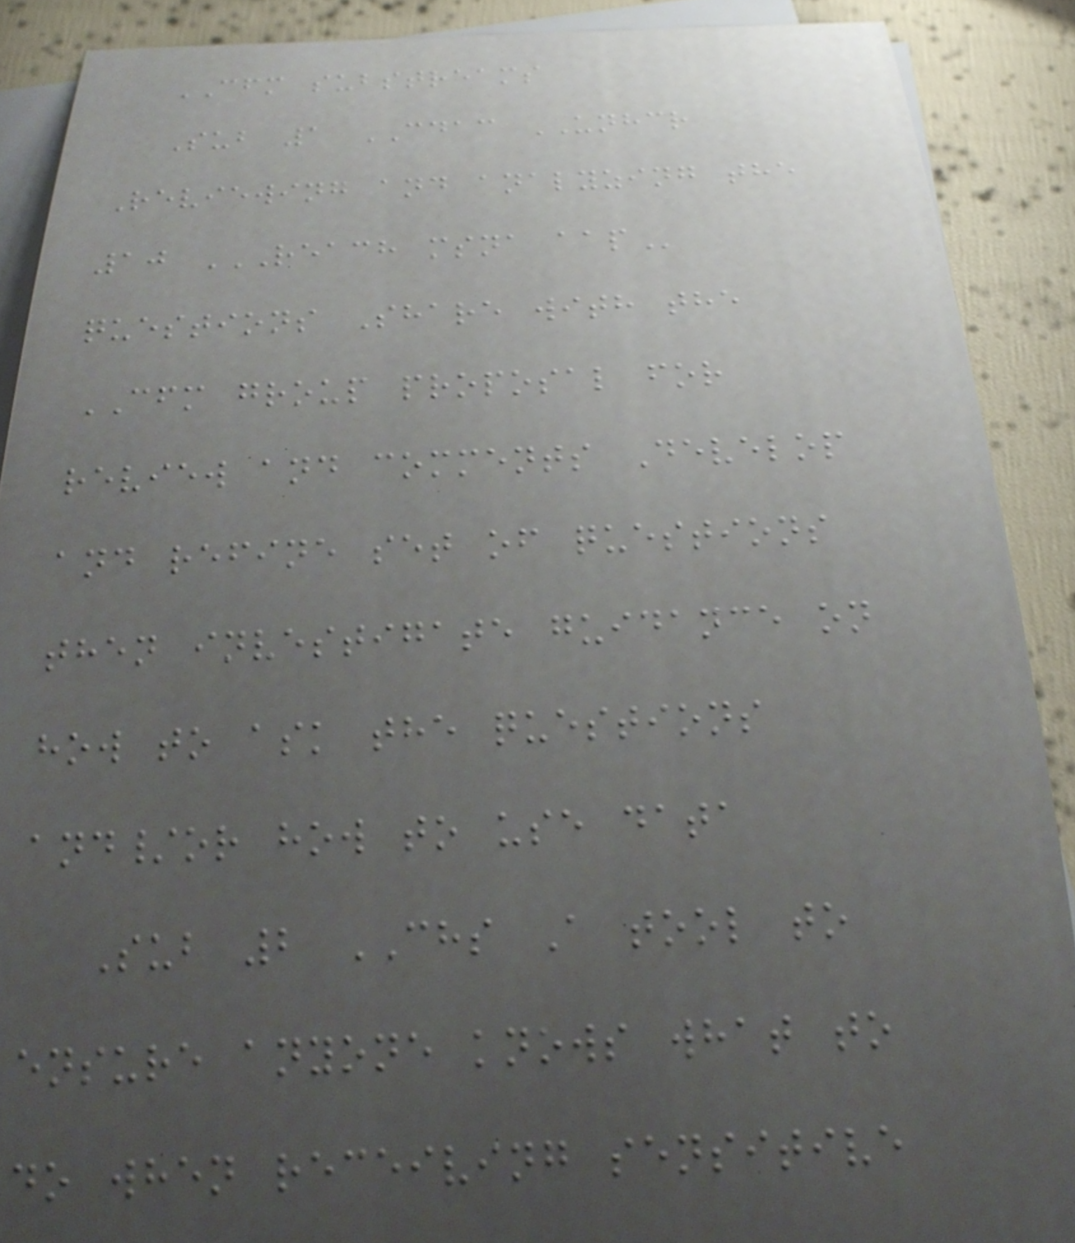CFM substreams
Sub 1 CDAC UNHCR
Reviewing and analyzing the
10 REACH MSNA AAP
questions Share with the
CFM group proposal for
review and comments Develop
and refine set of questions
then investigate guidance on
how to ask the questions
and/or how to use data
Sub 2 CHS A tool to
ensure anyone knows what to
do when receiving sensitive
